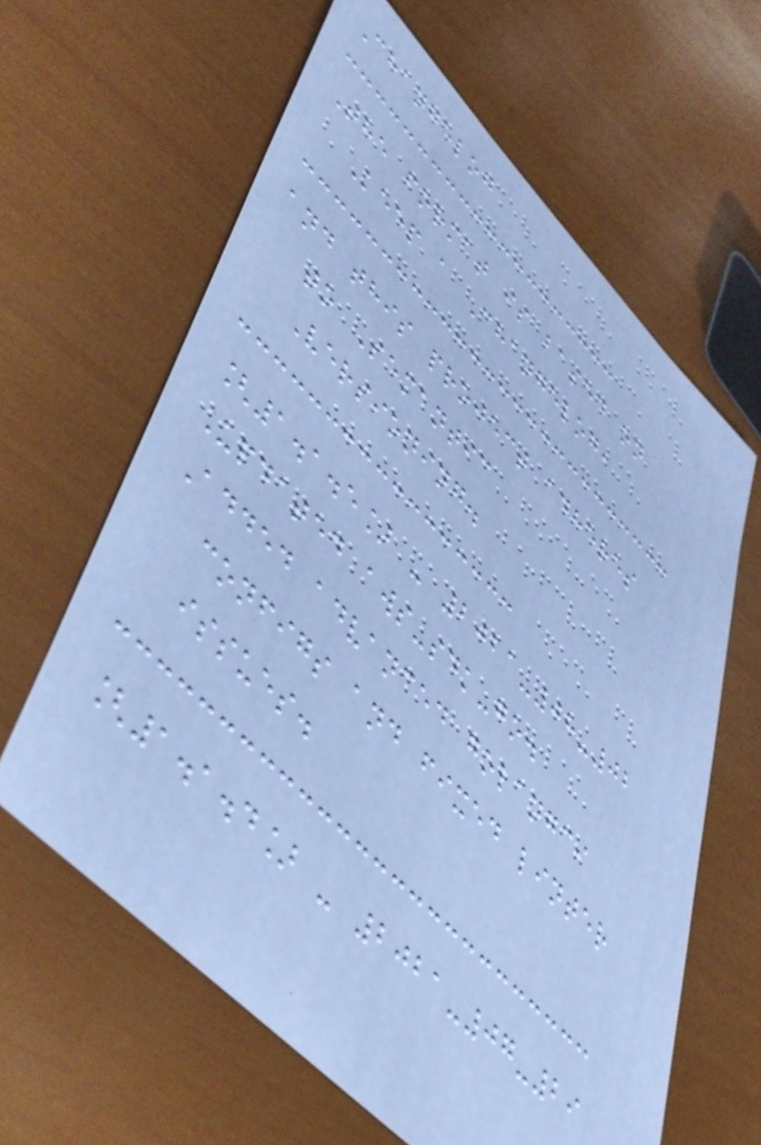Changelog
The format is based on
Keep a Changelog,
and this project adheres
to Semantic
Versioning.
[1.1.5] - 2021-08-02
Updated aws-sdk-go.
Added advanced golangci
configs and fixed linter
issues.
[1.1.4] - 2021-07-29
